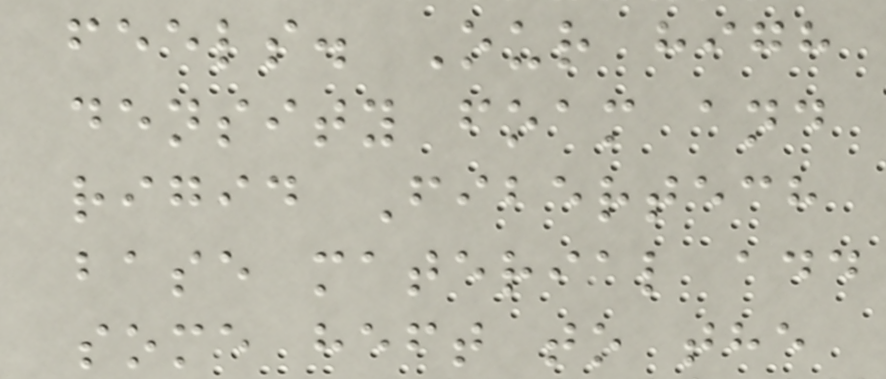feels. Our high
density foam and
rigid Fibertech
base material add
some heft to the
